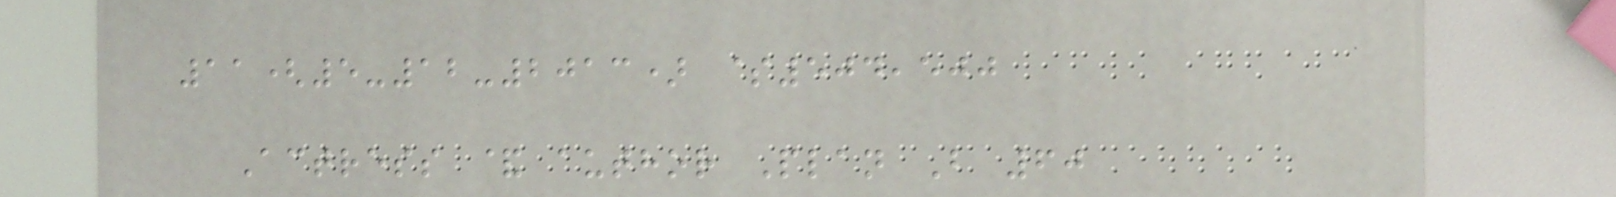11(5-12-2013) $504,500
Actress & author Plan B 60
